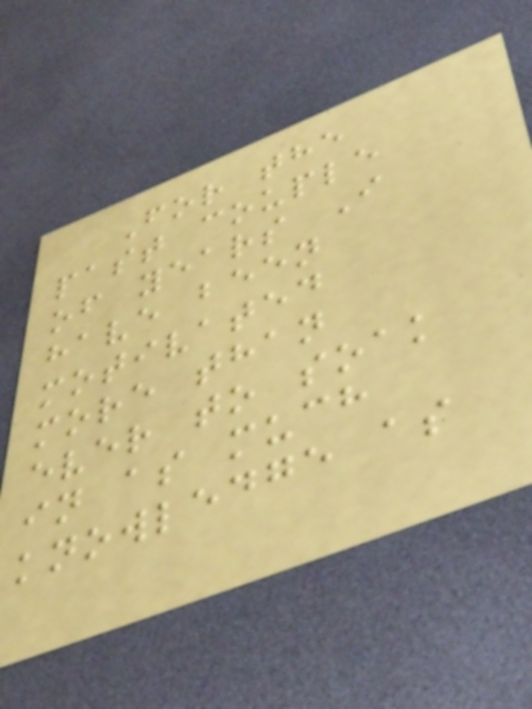For the
past couple
of years I
have been
motivated
more than
ever to soak
in as much
knowledge as
